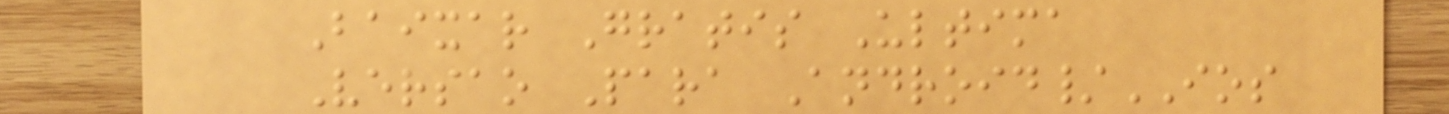Baixar Gratis Ultima
Versao Para Android/IOS
